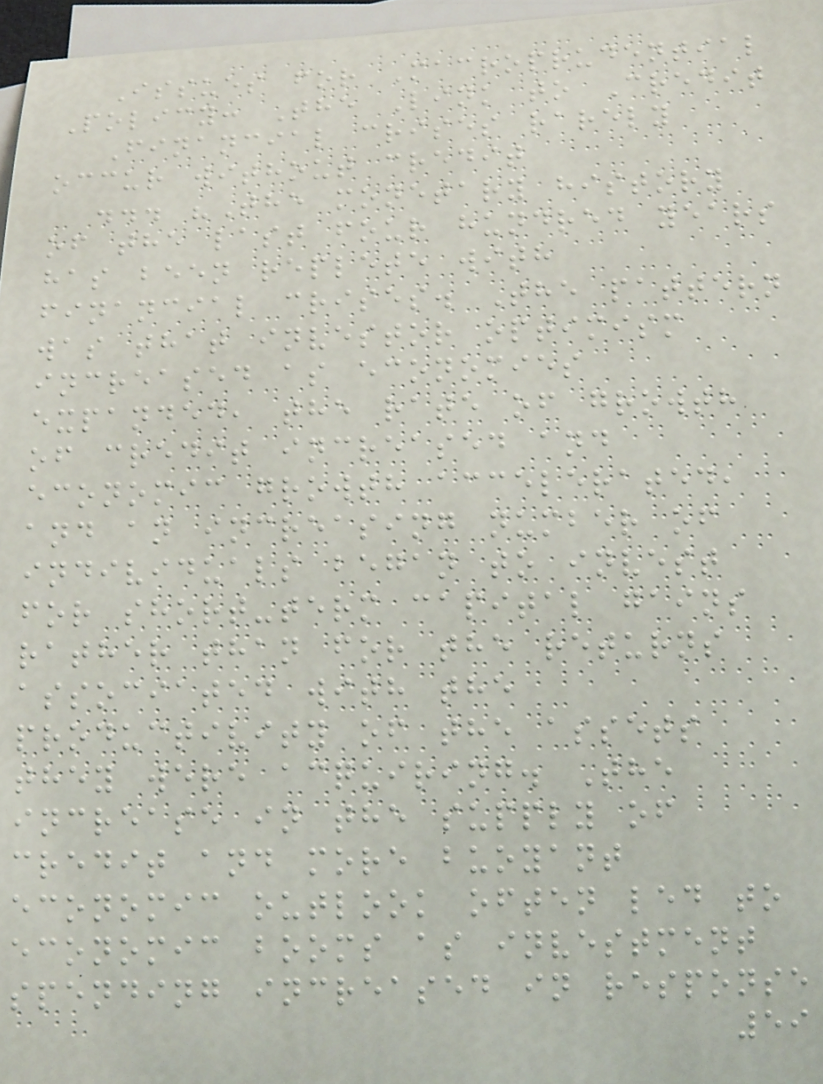Issues for Macroprudential
Policy: The Link to Credit
Financial crises rarely
occur without credit
... "The monetary history
of the last four hundred years
has been replete with
financial crises. The pattern
was that investor optimism
increased as economies
expanded, the rate of growth
of credit increased and
economic growth accelerated,
and an increasing number of
individuals began to invest
for short-term capital gains
rather than for the returns
associated with the
productivity of the assets
they were acquiring. The
increase in the supply of
credit and more buoyant
economic outlook often led to
economic booms as investment
spending increased in response
59
